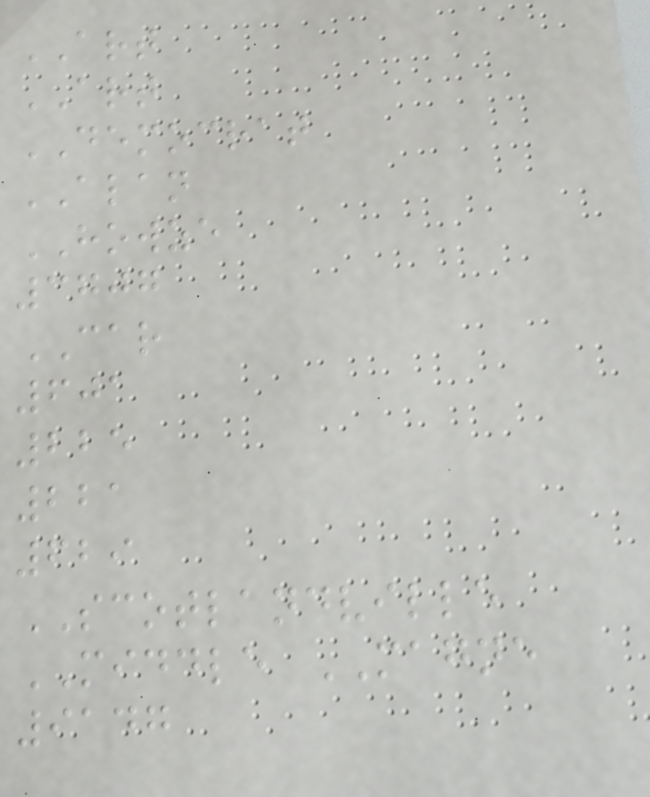ART
ART
DEMOCRAT
ALAN
HOWZE
3707
CAR
601
225
221
629
SCOTLANDVILLE
MIDDLE MAGNE
9147
